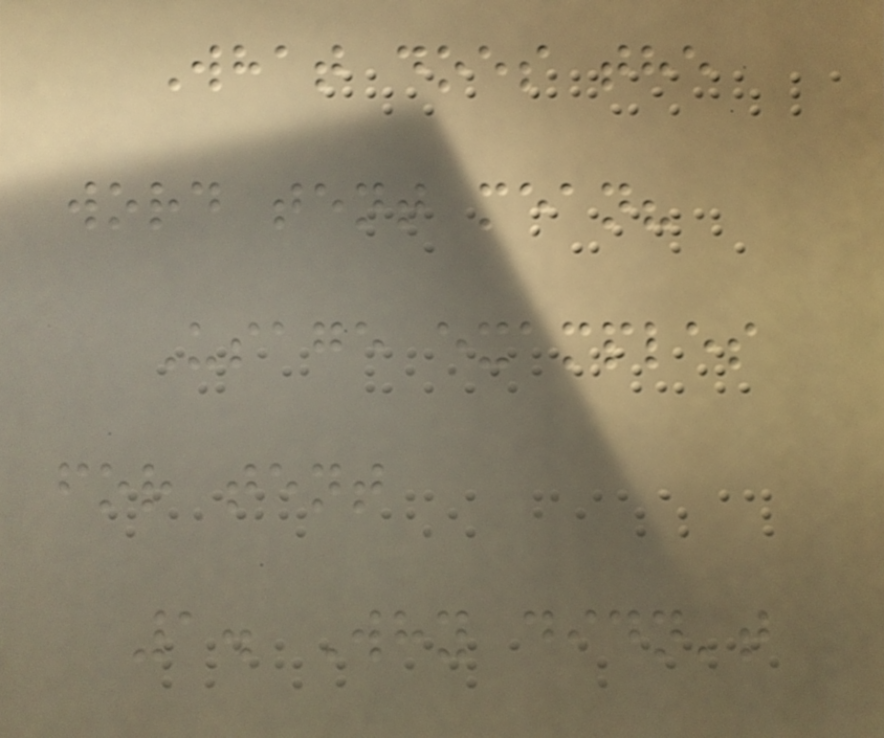What does the
word tent mean?
Usage examples
for tent
1. Why didn't
